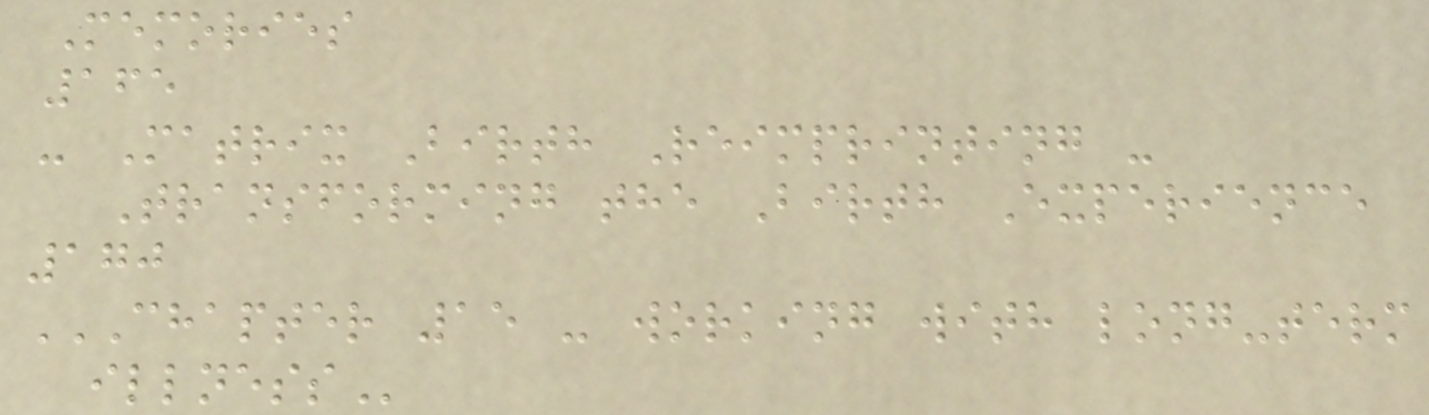Memories
165
- Matrix Birth Reimprinting -
Transforming the Birth Experience
170
CHAPTER 15 - WORKING WITH LONG-TERM
ILLNESS
